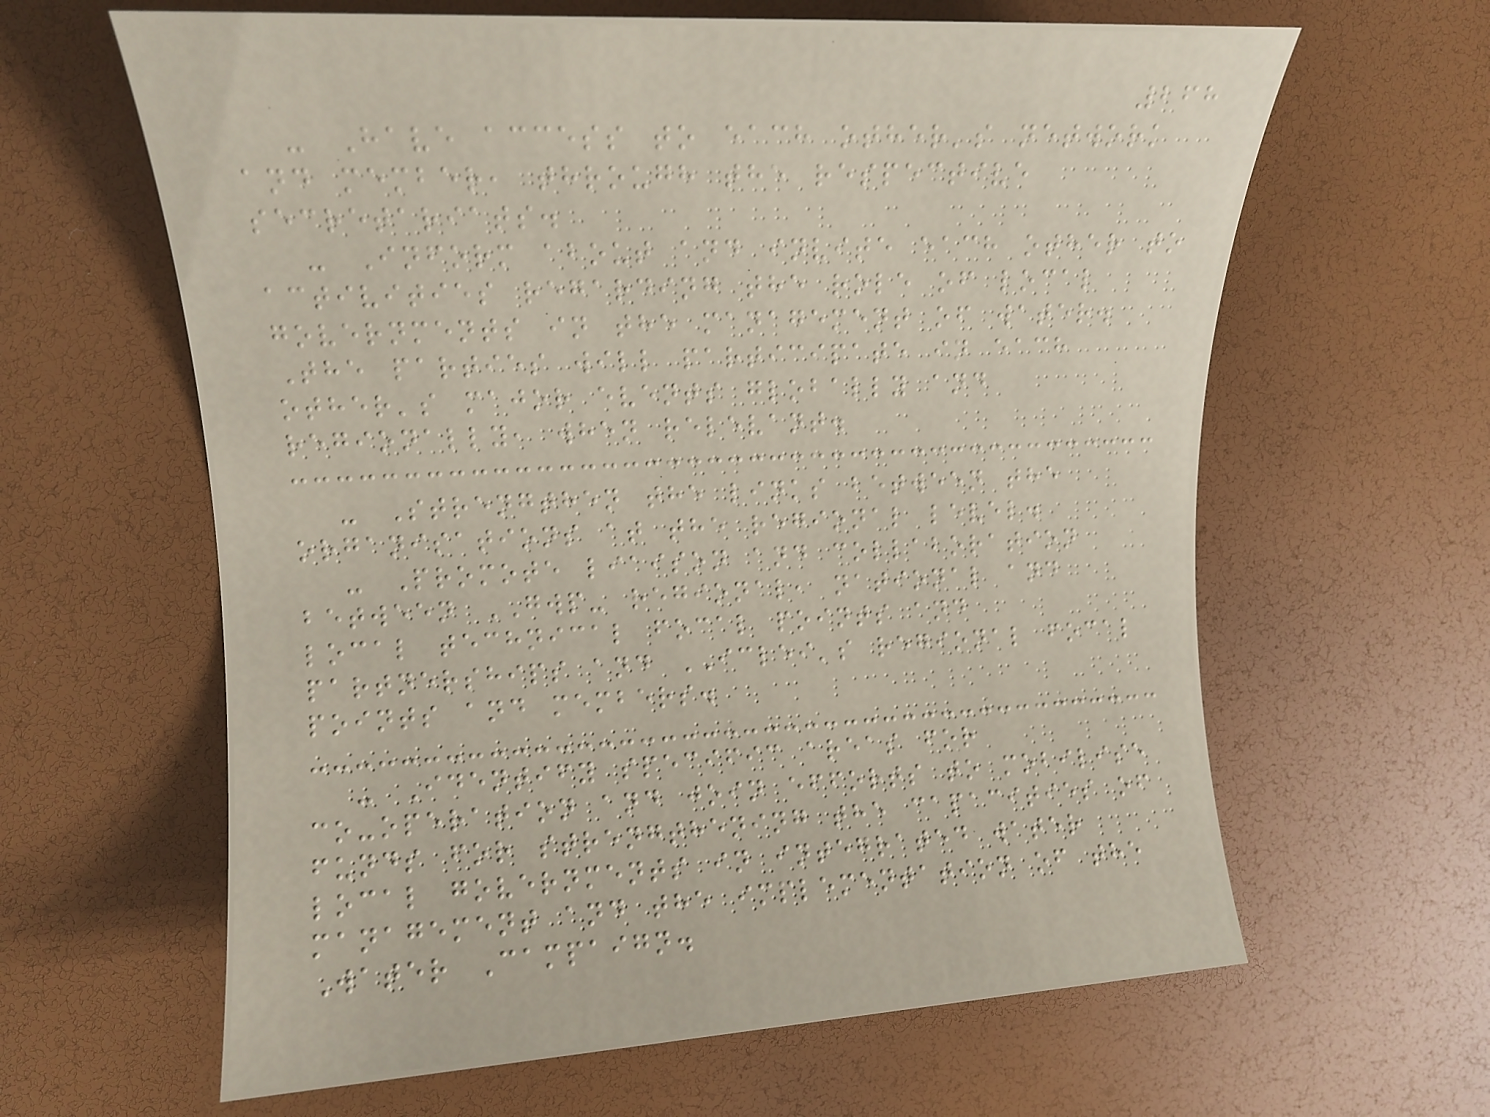268
- Have access to each other's network
and member, through the respective
secretariats.
- Inform about and invite each other to
activities regarding the role of local
governments in the management of water.
The parties will participate in each
other's major events globally and
regionally, when relevant.
- Strengthen the links between the
organisations at the regional level.
- Promote liaison and collaboration
between GWP- regional, national and
local technical focal points and
partnerships and ICLEI's regional focal
points and members.
- Identify specific areas for
co-operation and join efforts to mobilise
funds for strengthening the capacities of
local governments in integrated water
management and the implementation of the
Water Campaign.
